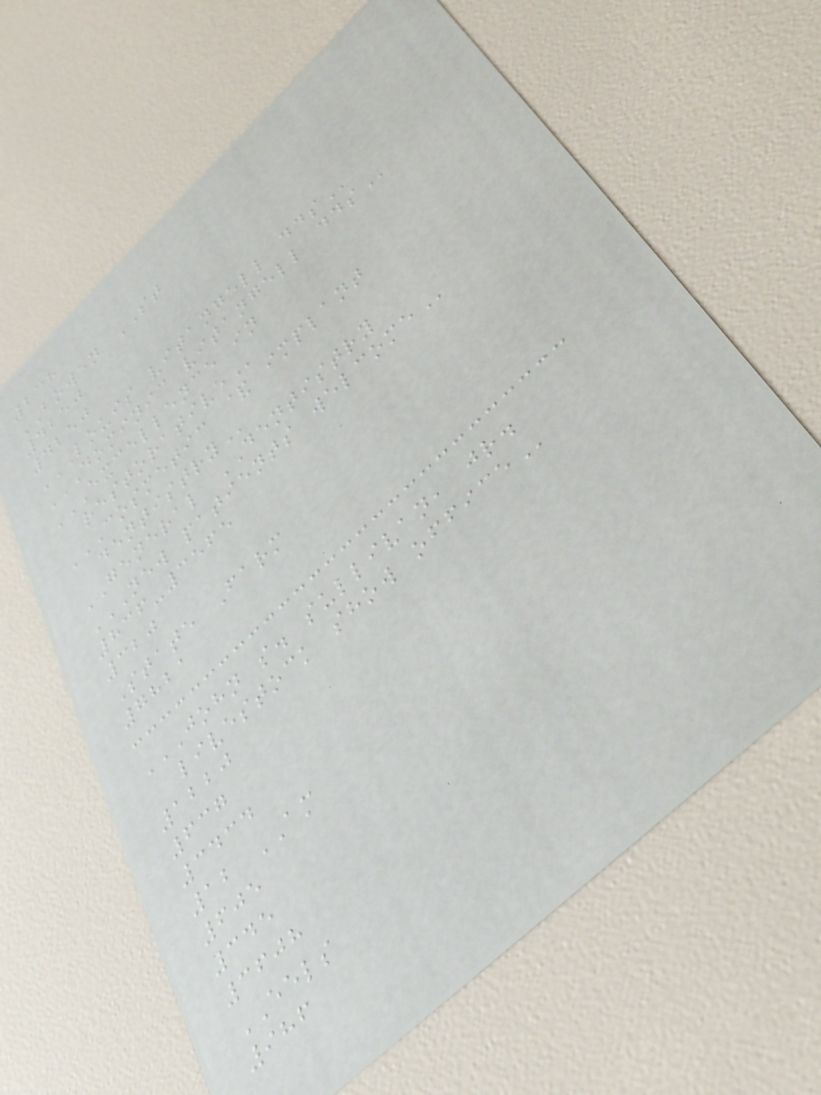238
BOWEN ST
4250
4250
LOUIS VITANGELL DDS
DOMINIC VITANGELL DDS
EXCELLENCE IN
RESTORATIVE
COSMETIC & IMPLANT
DENTISTRY
GENERAL DENTISTRY
NEW PATIENTS WELCOME
836-3565
320
State Farm
7821
JOHN S. SULLIVAN, JR.
LIVESTOCK SHOW OFFICE
1220
637
3434
12 AM
605
345
3608
EELS
986
